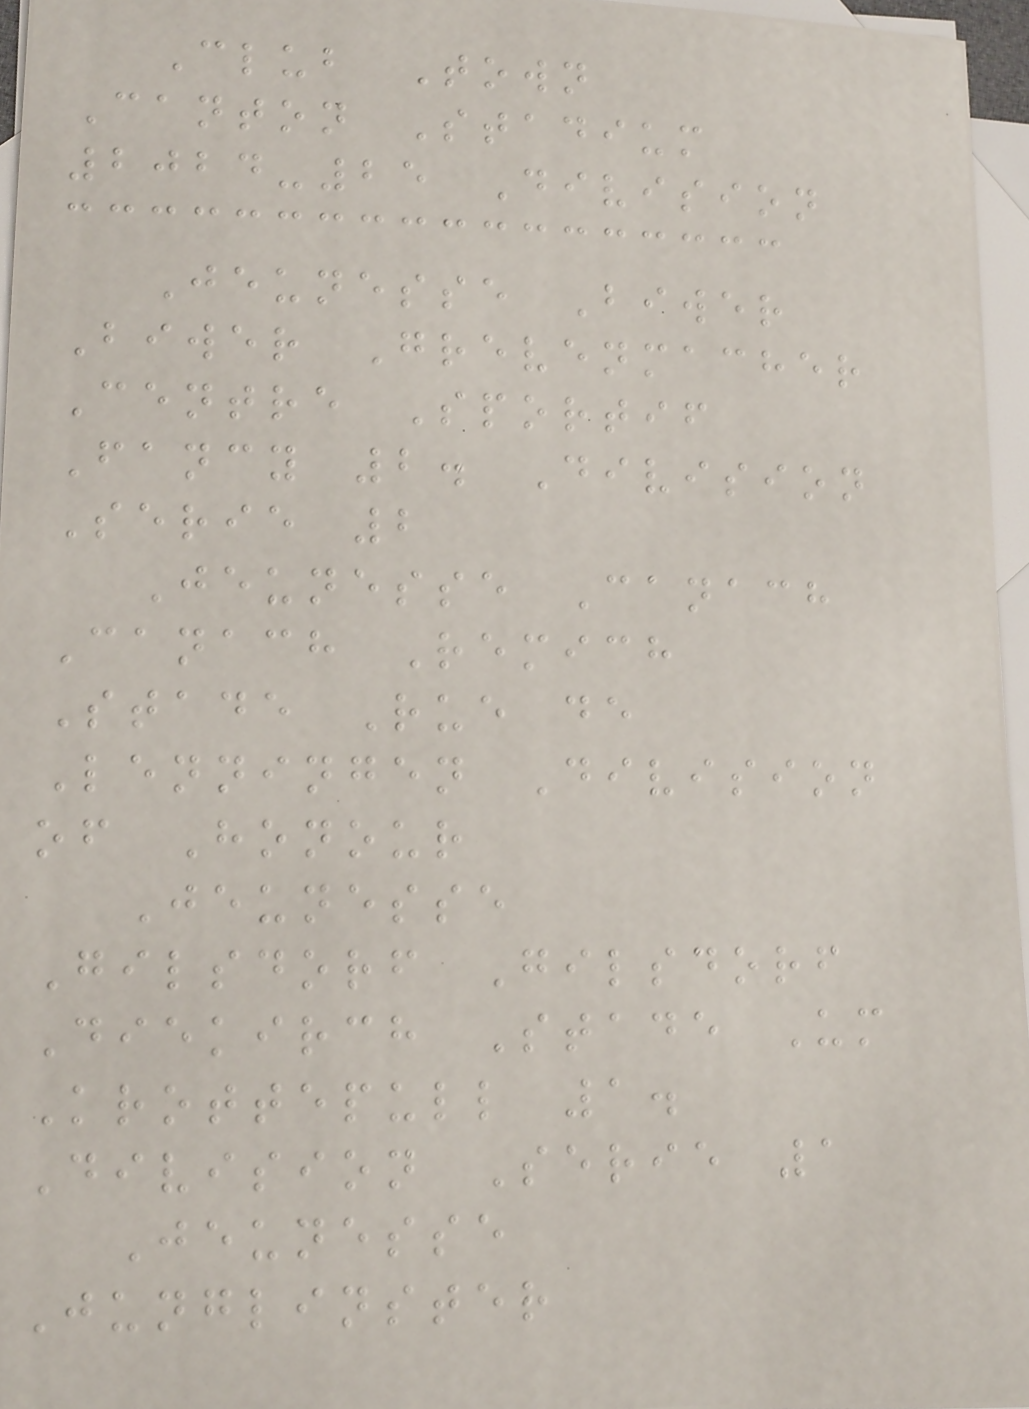Club Town
Canton Stadium
2024-25 Division
Jeunesse Biwer
Biwer Grevenmacher
Centre Sportif
Fancy 2. Division
Serie 2
Jeunesse Canach
Canach Remich
Stade Rue de
Lenningen Division
of Honour
Jeunesse
Gilsdorf Gilsdorf
Diekirch Stade Um
Krottepull 1.
Division Serie 1
Jeunesse
Junglinster
